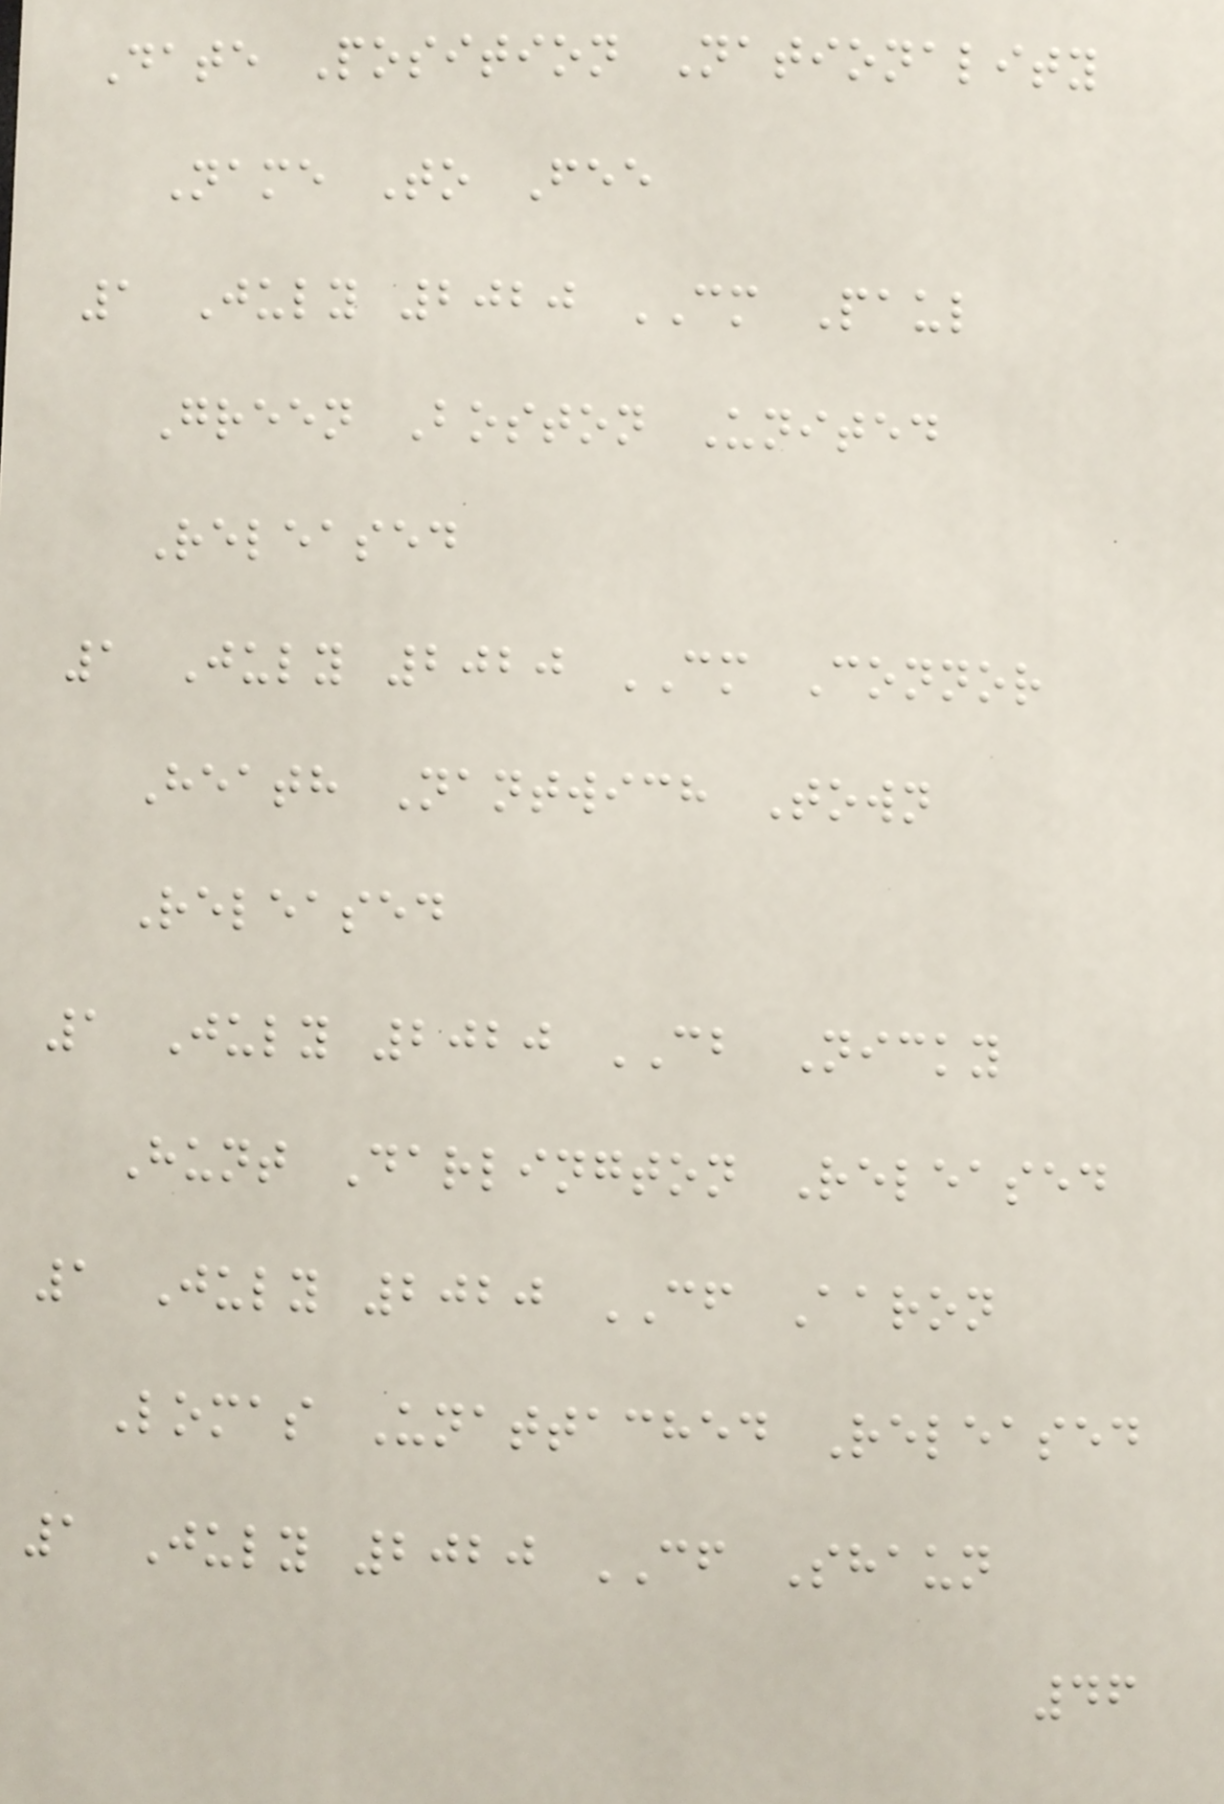Date Position Nationality
Name To Fee
1 July 2020 CM Paul
Green Boston United
Released
1 July 2020 CM Connor
Heath Nantwich Town
Released
1 July 2020 CB Nicky
Hunt Darlington Released
1 July 2020 CF Aaron
Lomas Unattached Released
1 July 2020 CF Shaun
46
